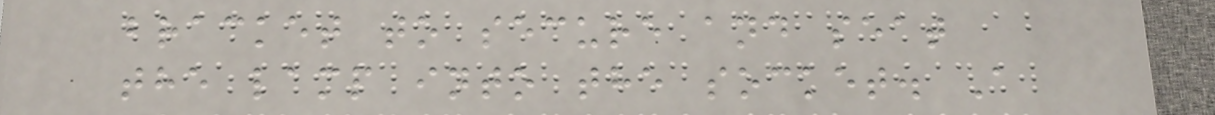bracket to secure and seat
the lamp into the socket. A
